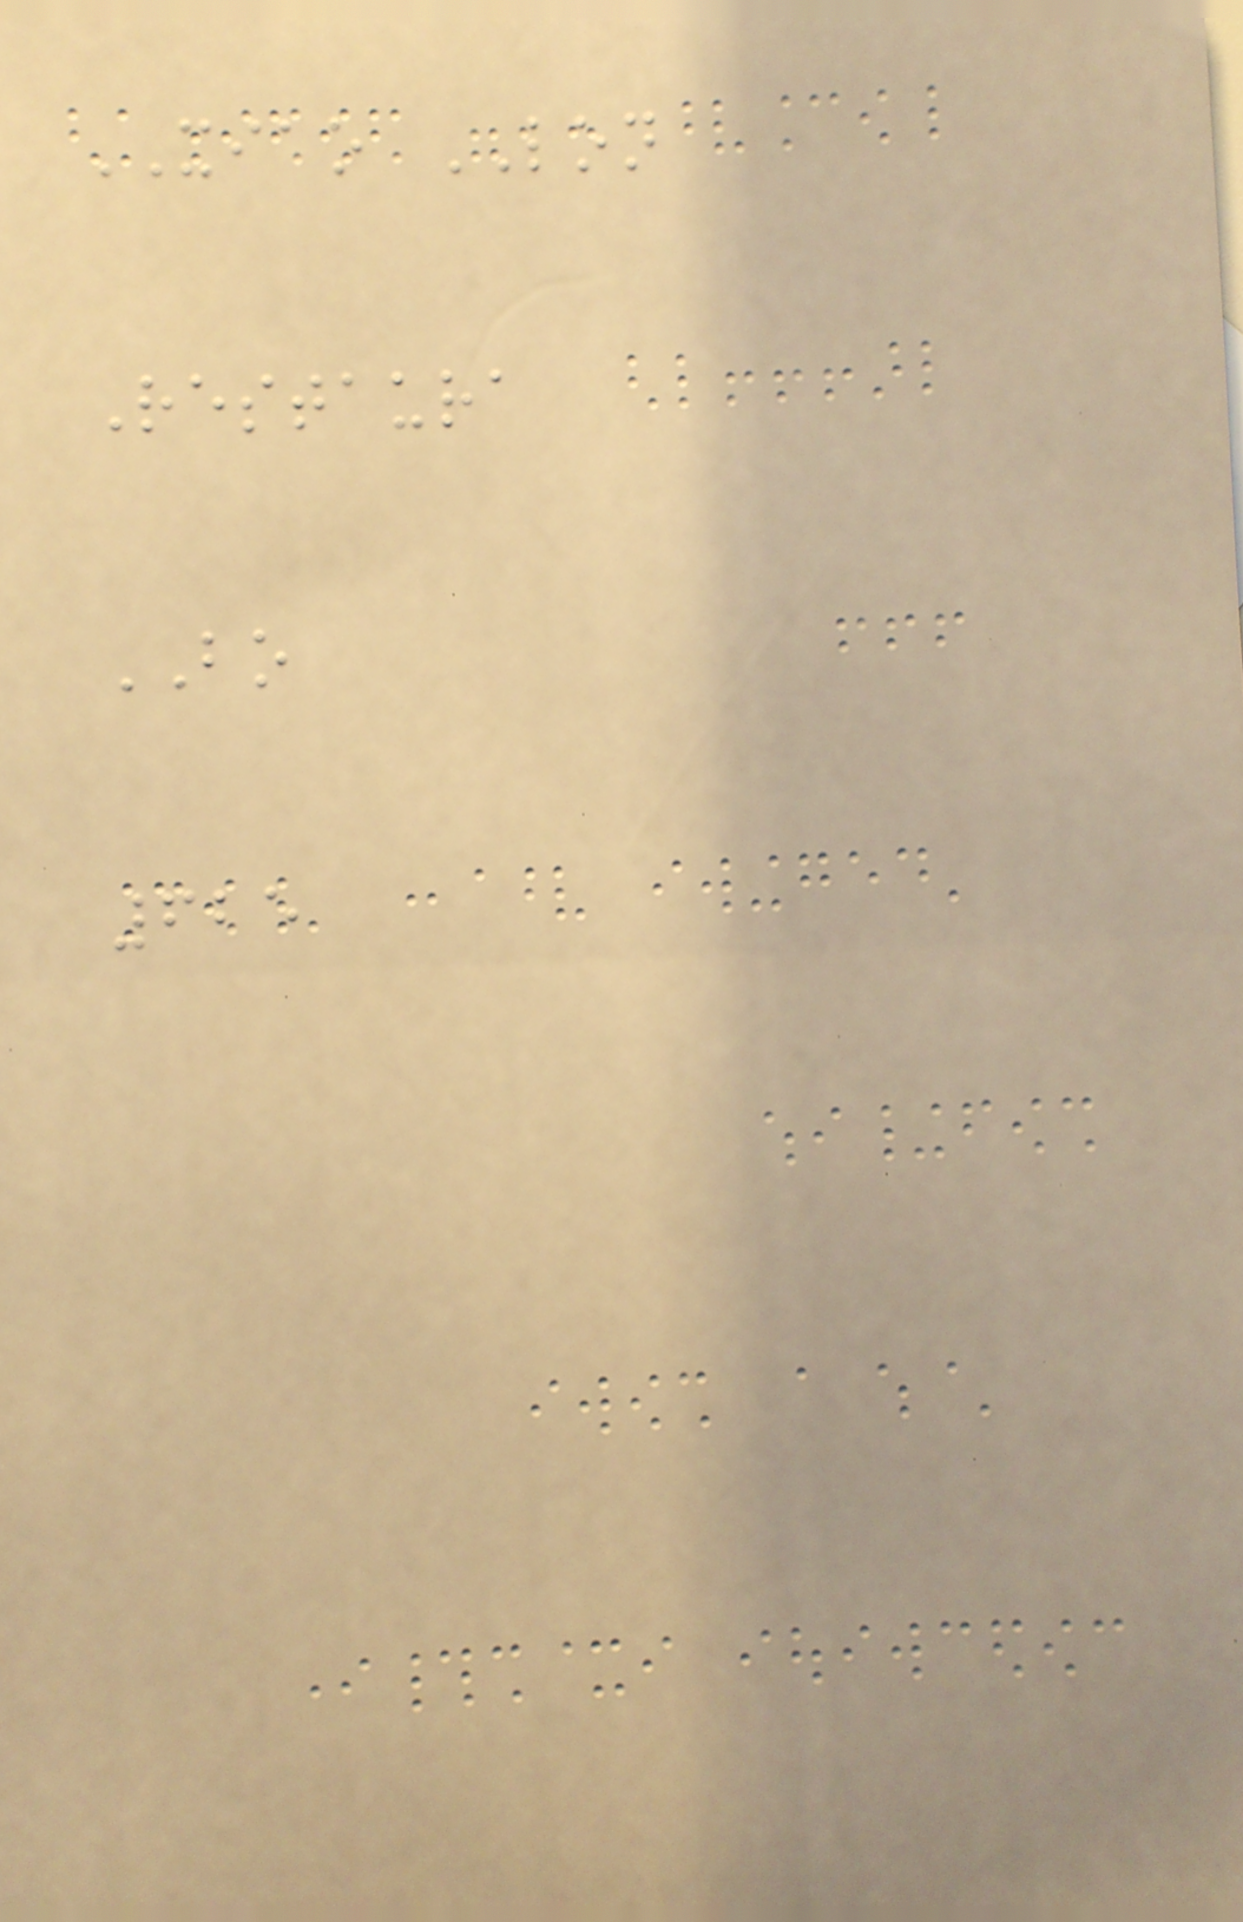XIAO LON
Restaura
BO
625
